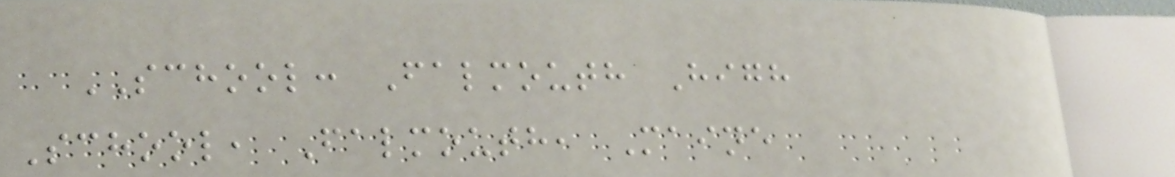SCHOOL: Falmouth High
School, Falmouth, Maine
